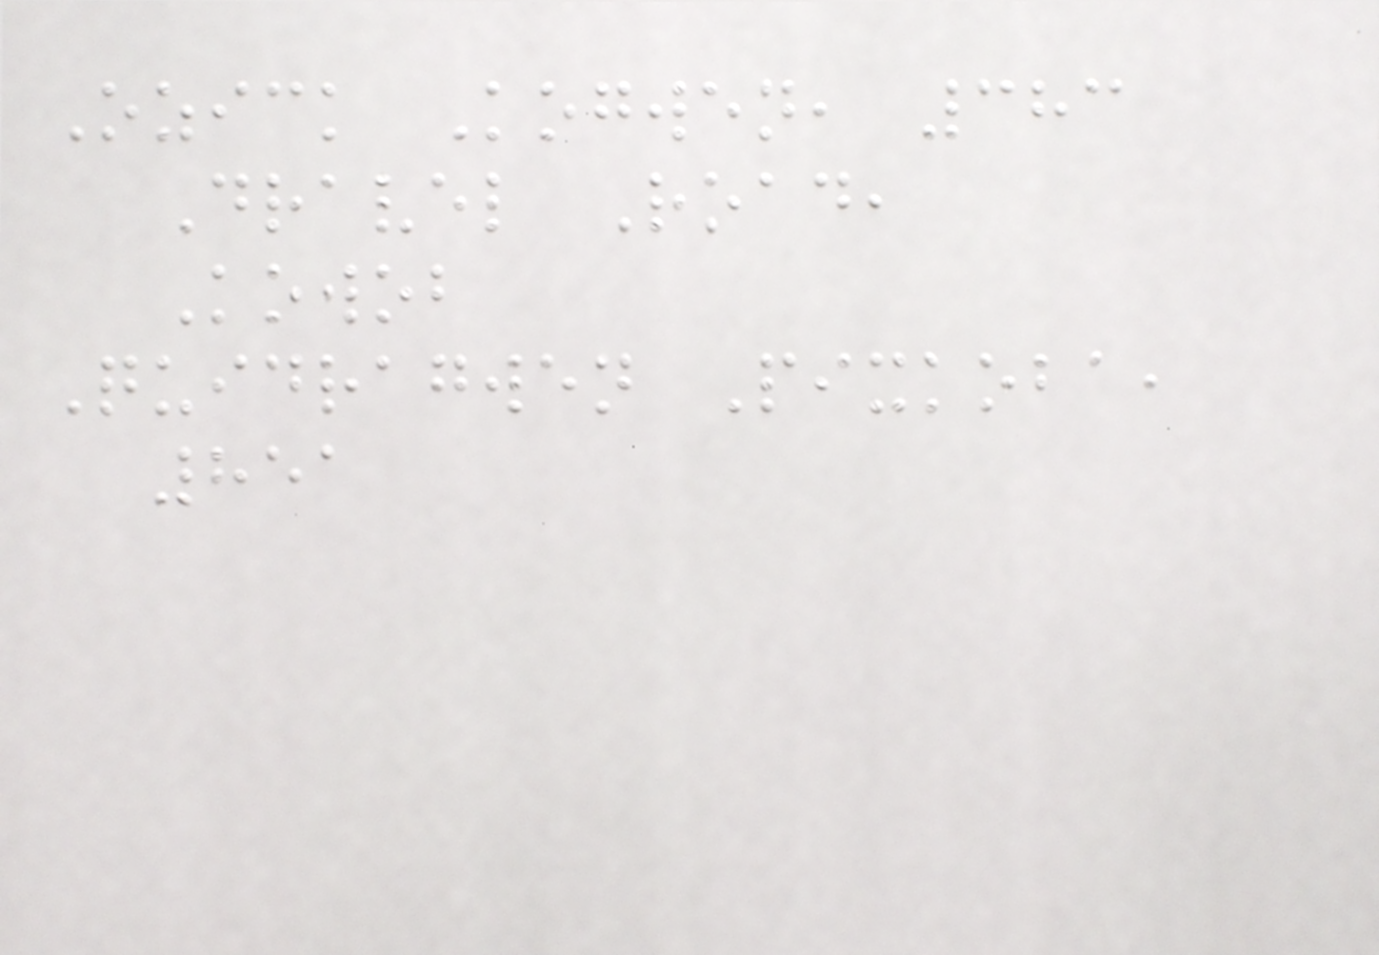Ozick Kogwen, 383
Dravel Road,
Kowob
Quidragwen Pixkoba,
851
